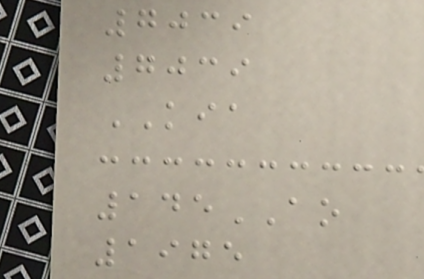7039
7039
KIA
145AO
1975
